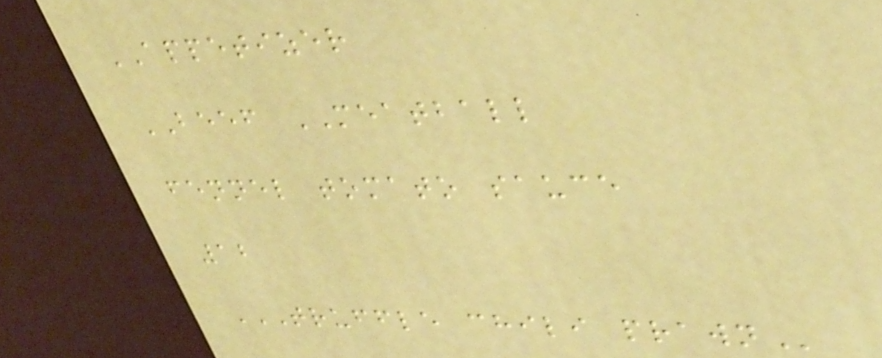APPETIZER
BEEF MEATBALL
fennel tomato sauce
12
TRUFFLE CHILI PRAWN
